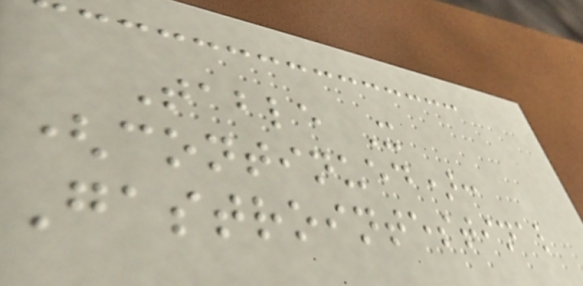Table X
(continued):
Gastrointestinal
